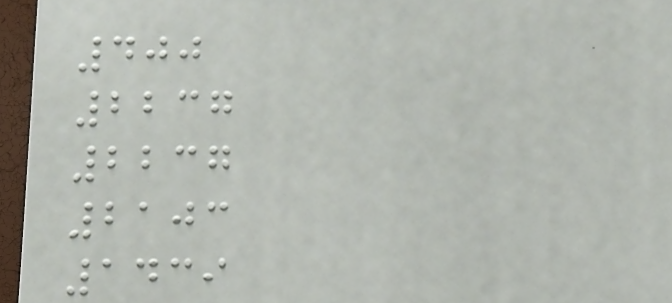400
2237
2237
2103
1439
